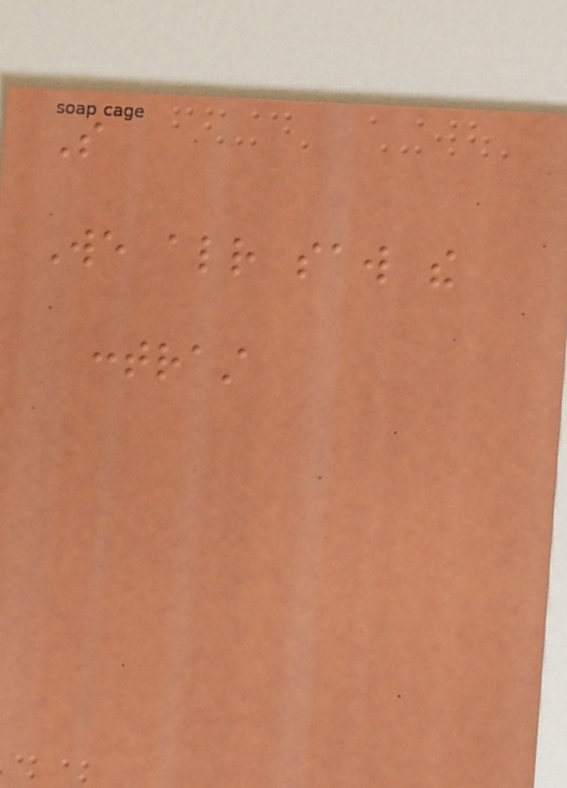So
We already saw the
contrast
